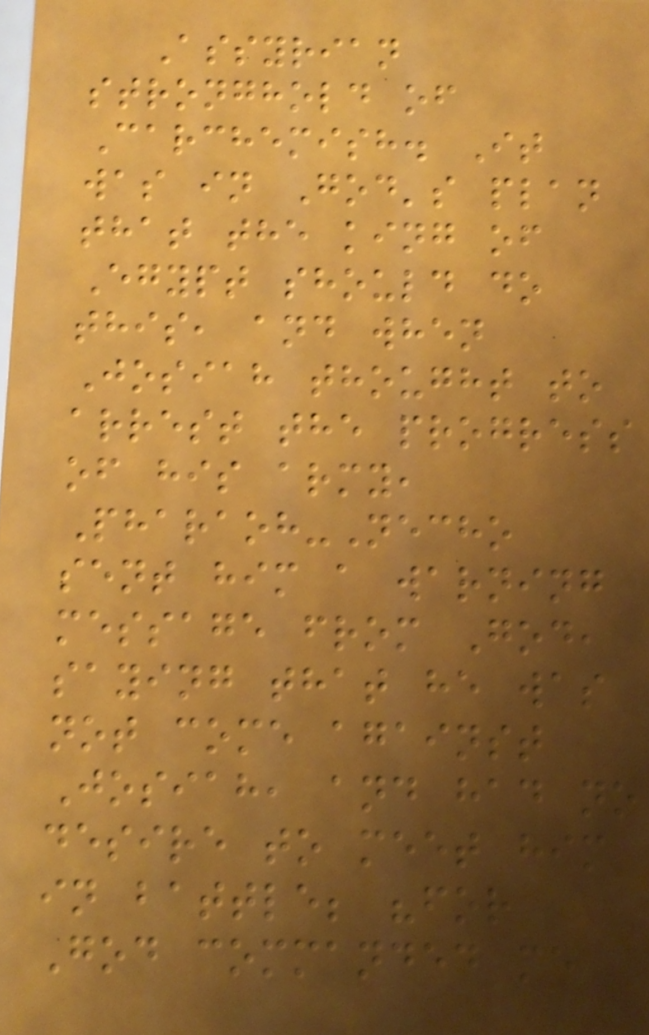Assyrian
stronghold of
Carchemish. It
was in God's plan
that the king of
Egypt should do
this, and when
Josiah thought to
arrest the progress
of his army,
Pharaoh-Necho
sent him a warning
message from God,
saying that he was
not come against
Josiah, and had no
desire to meet him
in battle; "for
God commanded me
